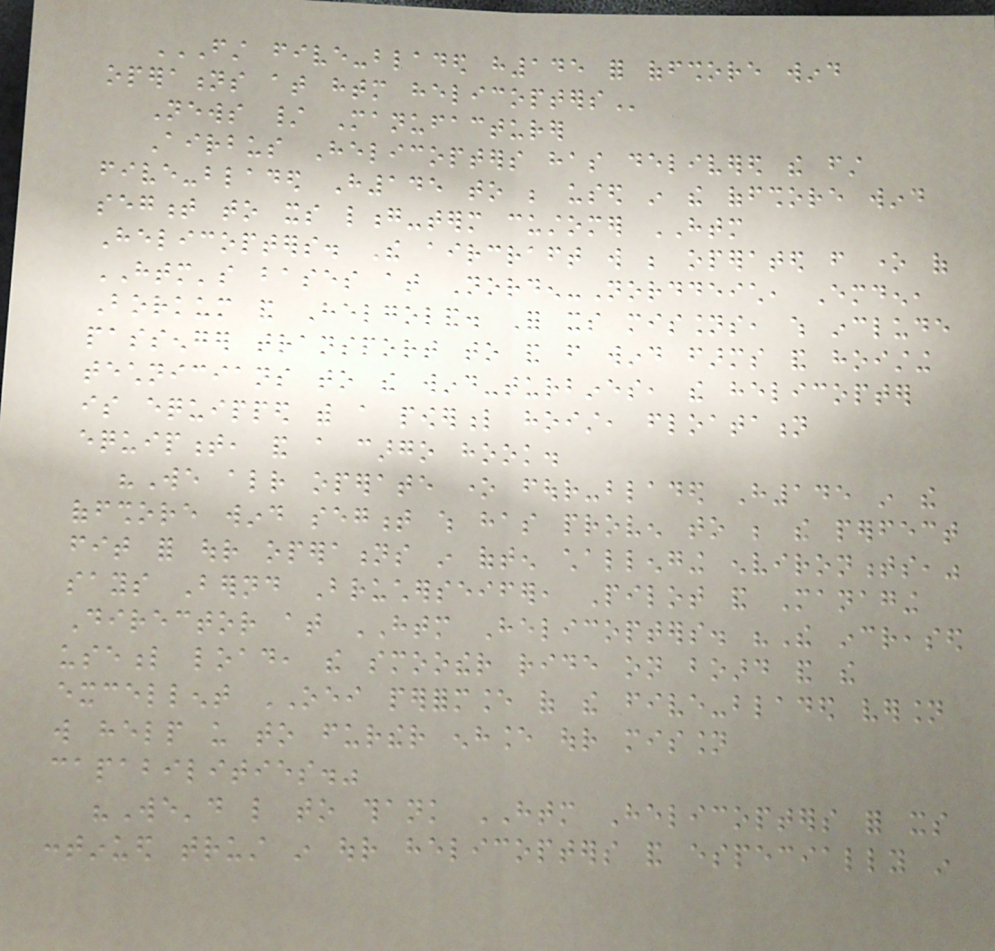FIRST FIVE-BLADED H145 FOR OFFSHORE WIND
OPERATIONS AT HTM HELICOPTERS
News / Manufacturer
Airbus Helicopters has delivered the first
five-bladed H145 to be used in the offshore wind
segment to its long-term customer HTM
Helicopters. The aircraft will be operated from one of
HTM's bases at Norden-Norddeich, Emden,
Borkum and Helgoland. For its missions, which include
passenger transport to and from wind farms and hoisting
technicians to the wind-turbines, the helicopter
is equipped with a powerful hoist, floatation
equipment, and a cargo hook.
"We already operate one four-bladed H145 in the
offshore wind segment which has proven to be the perfect
fit for our operations in often challenging environments,"
says Bernd Brucherseifer, Pilot and Managing
Director at HTM Helicopters. "The increased
useful load, the smoother ride on board and the
excellent OEI performance of the five-bladed version
will help us to further enhance our mission
capabilities."
"We'd like to thank HTM Helicopters for its
continued trust in our helicopters and especially in
